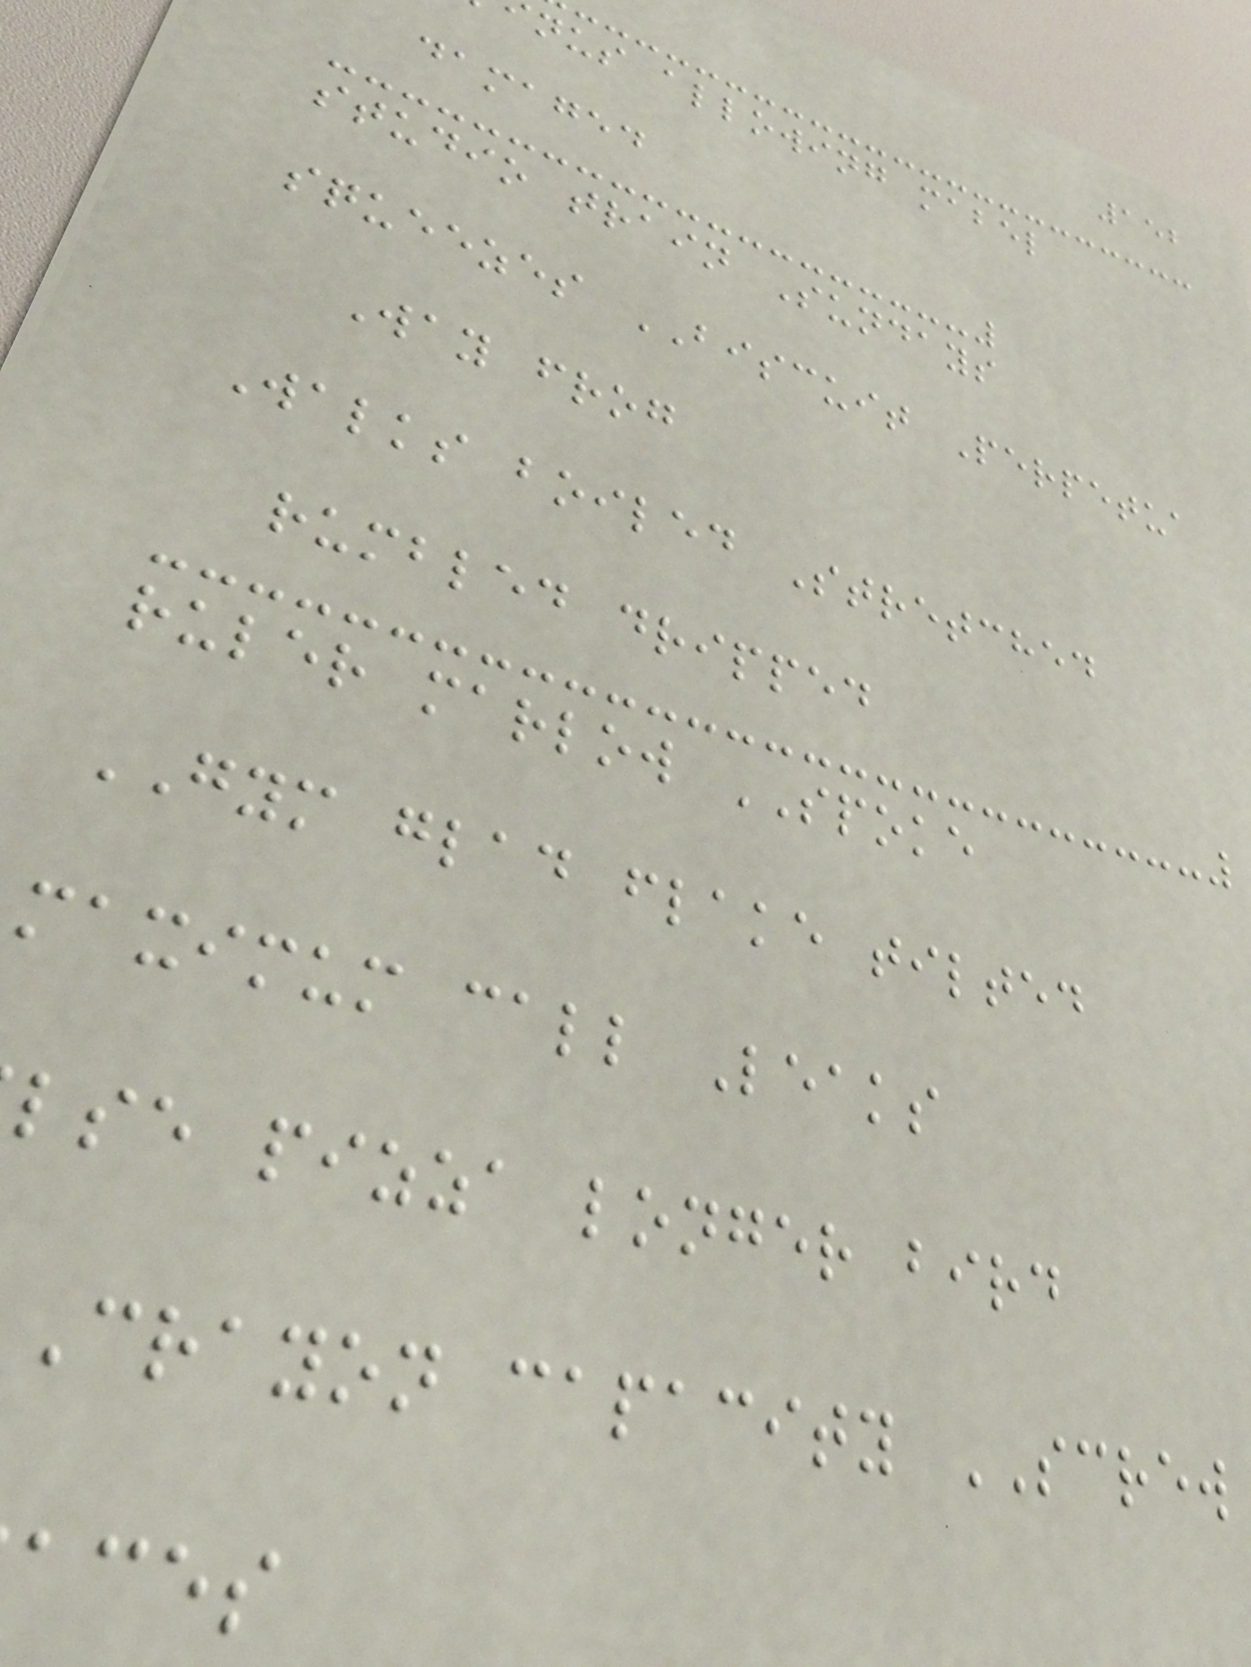152
nus allowing mabel
damaged
studio train Sundays
squeezes BISCUIT Perpetua
Way frog
Walks boiled Stretched
rumbled dripped
ruler marlow SPOKE
GYM glad flake tilted
maximum call Leaks
lse pizza longer bird
Crayon capacity SCREW
aces
